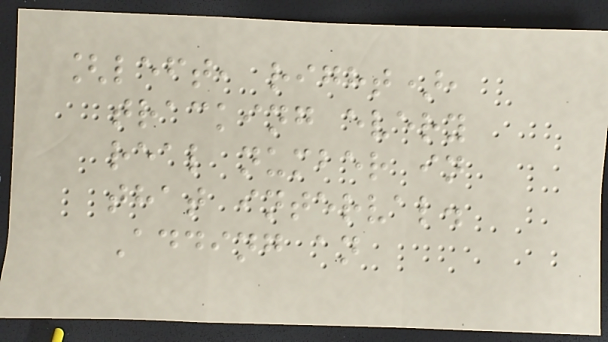[left, right),
tracking every
real number in
that interval.
Adding an
